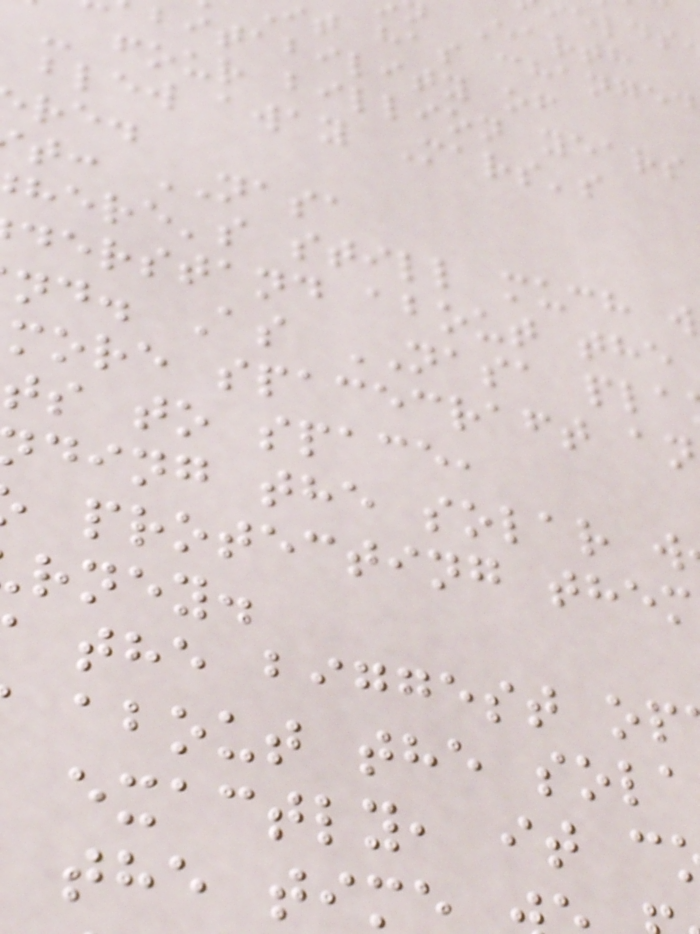it has changed
bitability of
- four billion years
blew away Mars's
t: NASA
here's still much w
derstand about the
nd. As NASA pla
more spacecraft an
ts to space,
ding the solar w
protecting them
rney.
the biggest op
about the sola
exactly, it c
the tim
